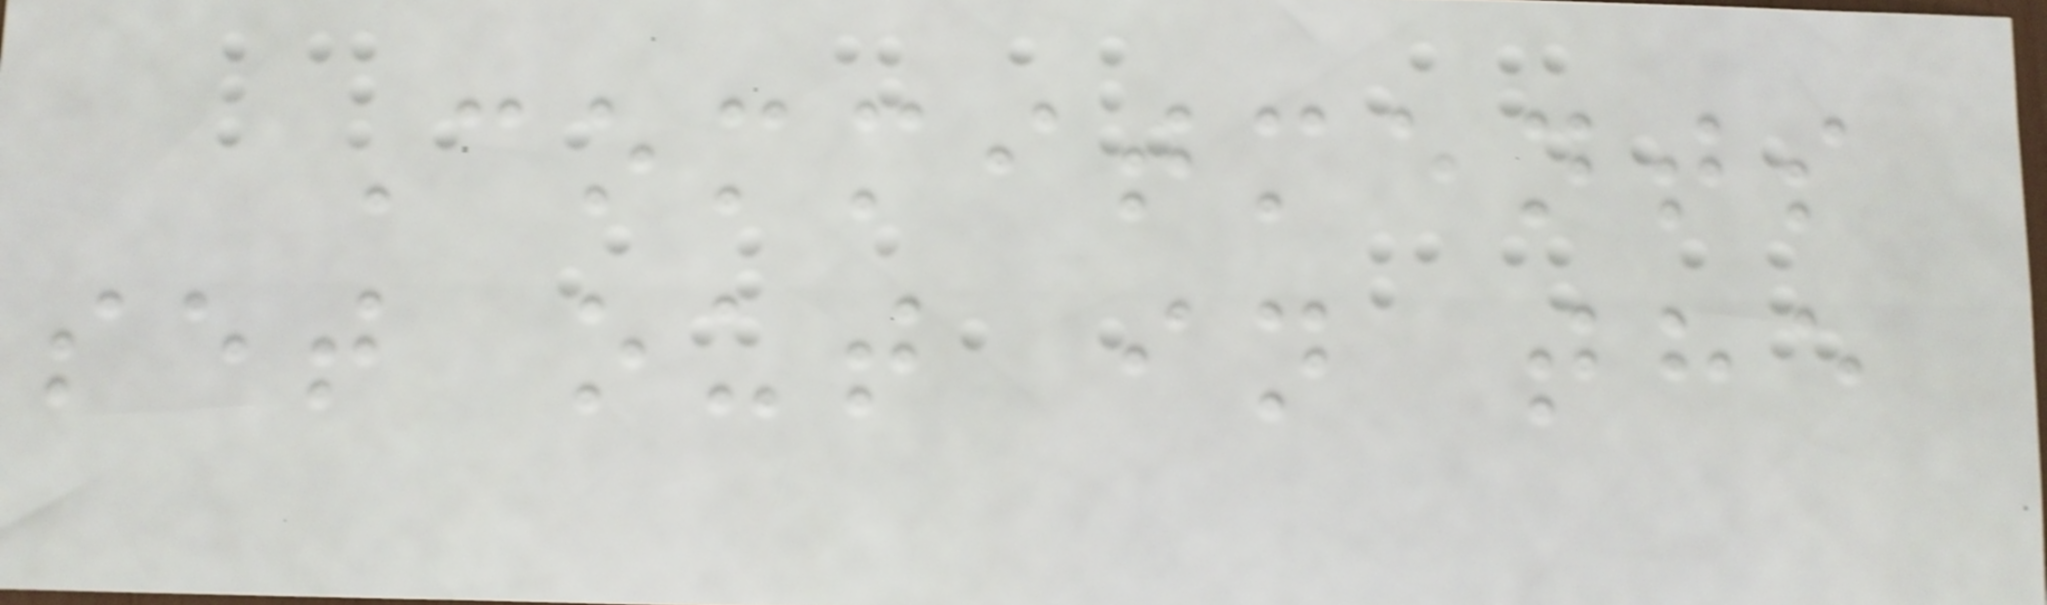Commitments
set out in the
